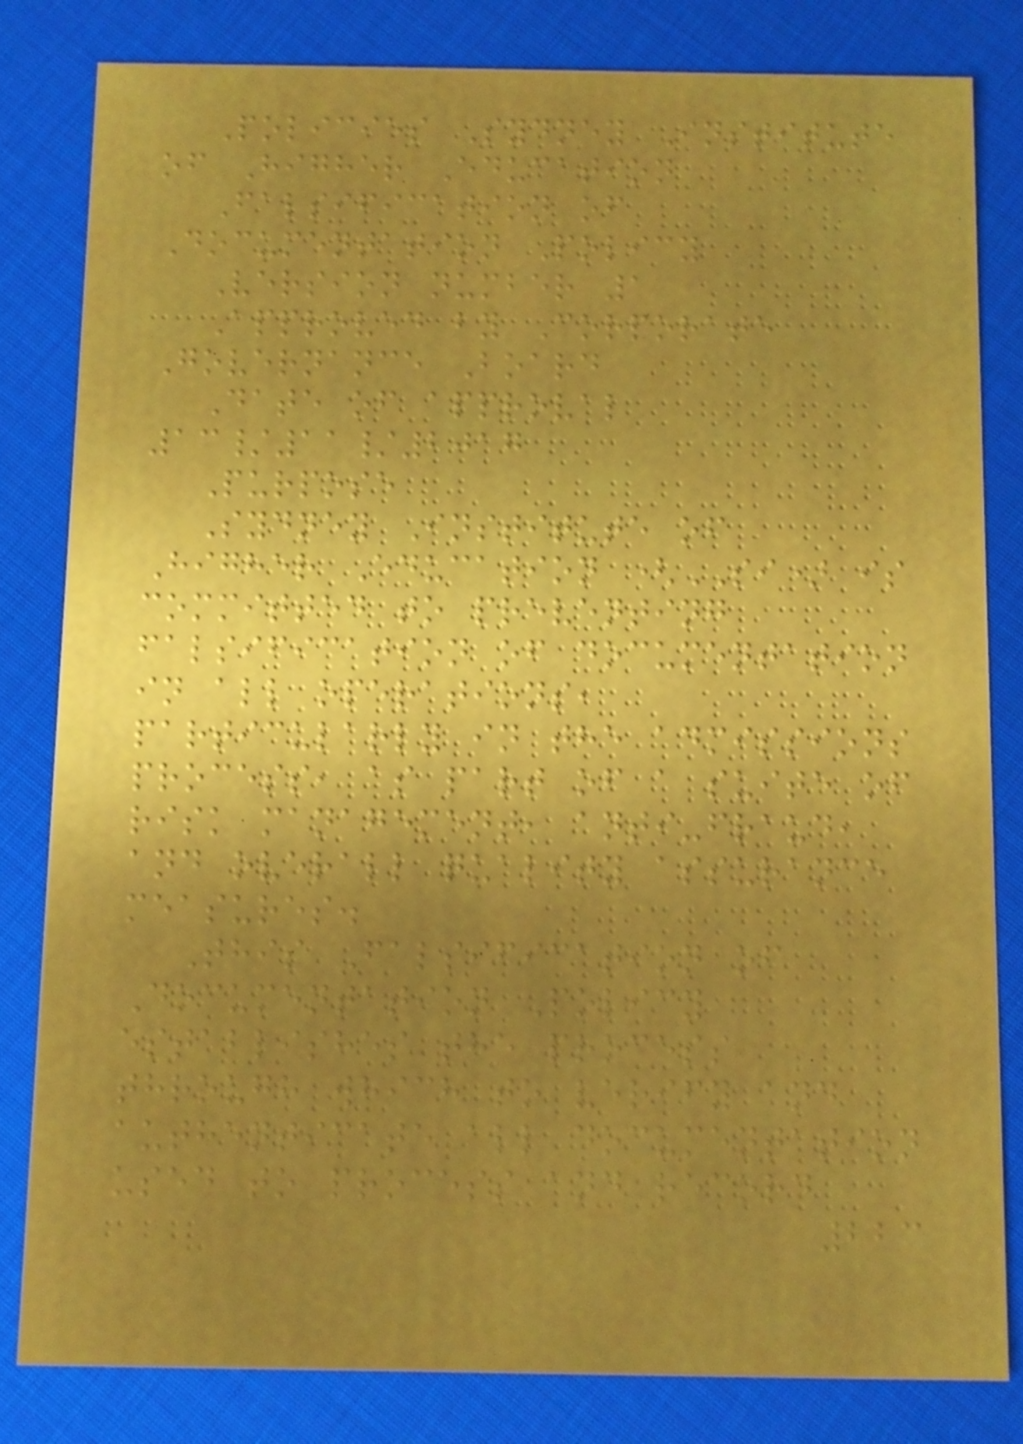Policies Sydney Institute
of Higher Education
Falsification of
Documentation Policy
Version number 1
Approved by Corporate
Governance Board
Date of approval
13/11/2017
Purpose
Sydney Institute of
Higher Education (SI) is
committed to preventing
falsification of documentation
in all operations,
particularly in the admissions
process, as part of a suite of
risk management, anti-fraud,
and overall quality assurance
measures.
This Falsification of
Documentation Policy
establishes the process
through which to verify and
authenticate all documentation
used to process and record
223
